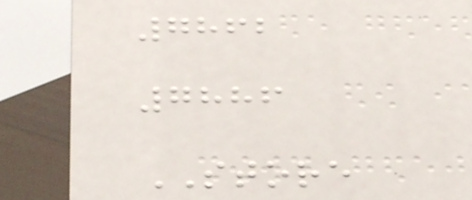7862
7886
STORE
